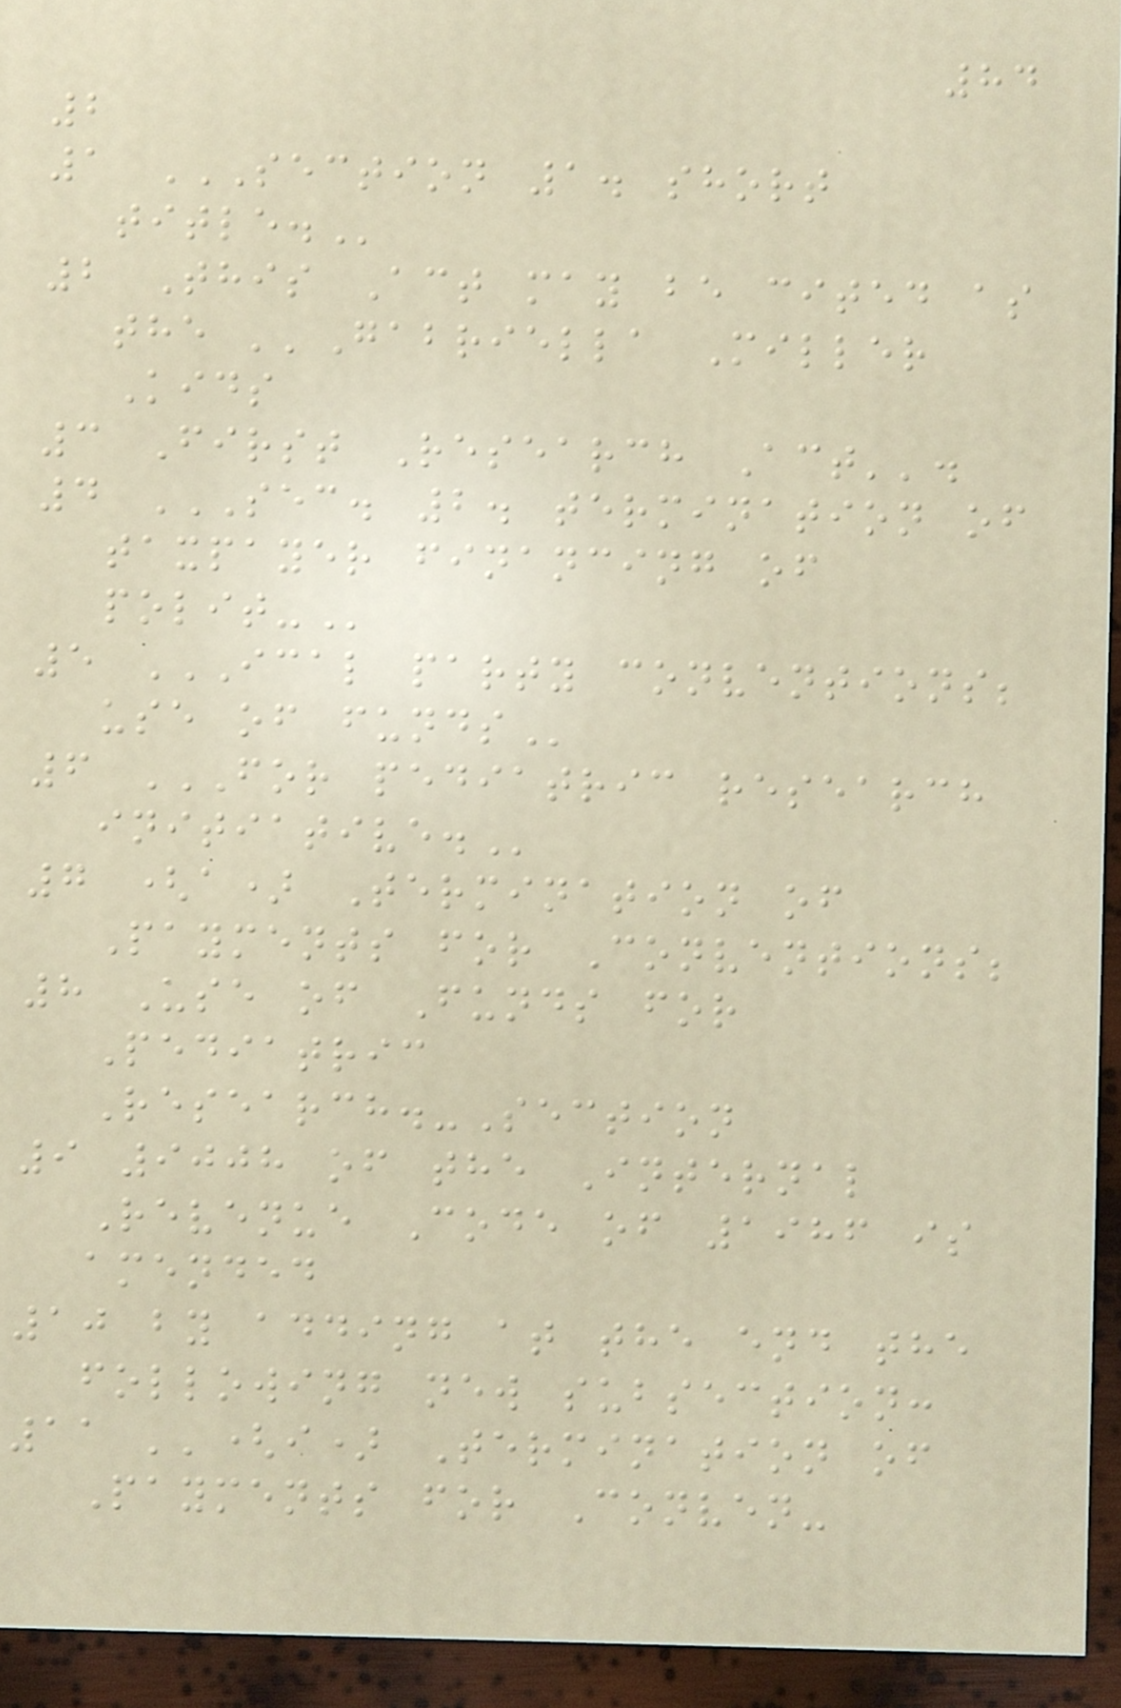84
2
1 SECTION 1. SHORT
TITLE.
2 This Act may be cited as
the ''Gabriella Miller
Kids
3 First Research Act''.
4 SEC. 2. TERMINATION OF
TAXPAYER FINANCING OF
POLIT-
5 ICAL PARTY CONVENTIONS;
USE OF FUNDS
6 FOR PEDIATRIC RESEARCH
INITIATIVE.
7 (a) Termination of
Payments for Conventions;
8 Use of Funds for
Pediatric
Research.-Section
9 9008 of the Internal
Revenue Code of 1986 is
amended
10 by adding at the end the
following new subsection:
11 ''(i) Termination of
Payments for Conven-
